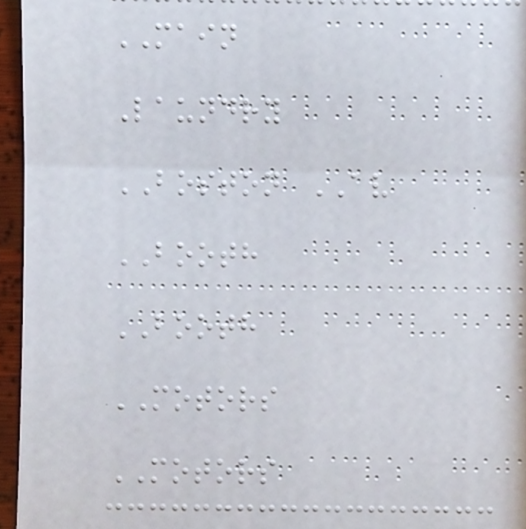MAIN
Laundry
BOSTON AV
BOOTH
BOOTH
MOTORS
MOTORS
